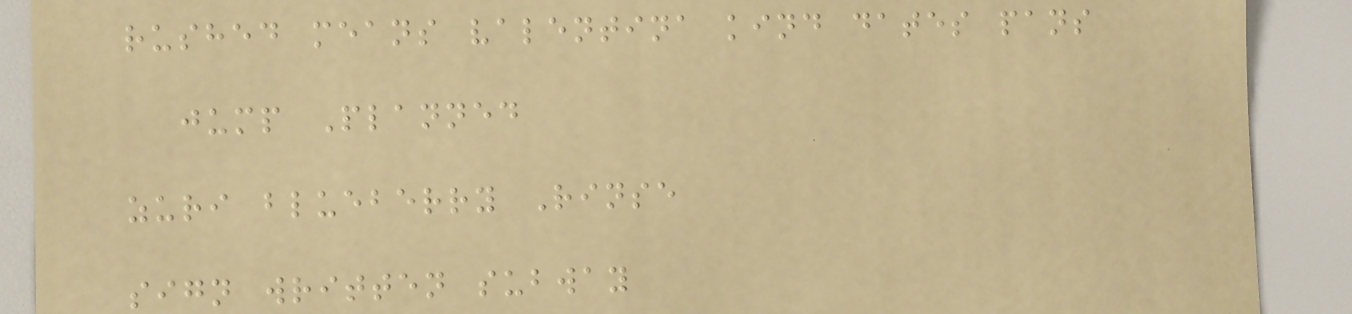rushed means valentina kind dates pans
jump Planned
zuri blueberry Rinse
sign written subway
